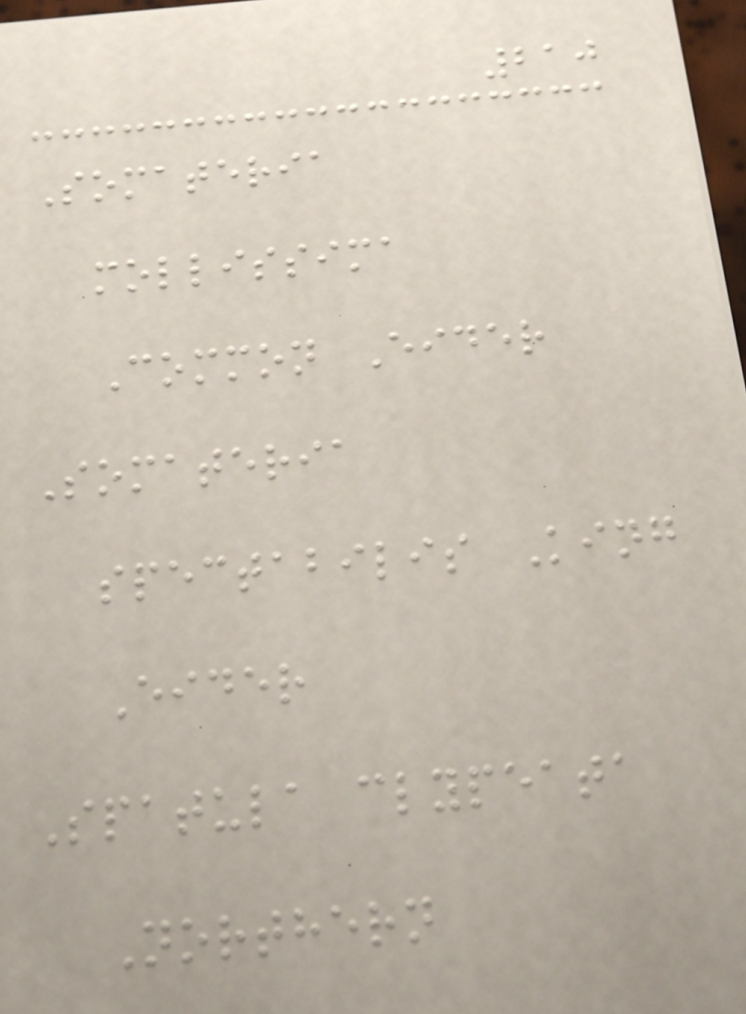210
Somateria
mollissima
Common Eider
Somateria
spectabilis King
Eider
Spatula clypeata
Northern
